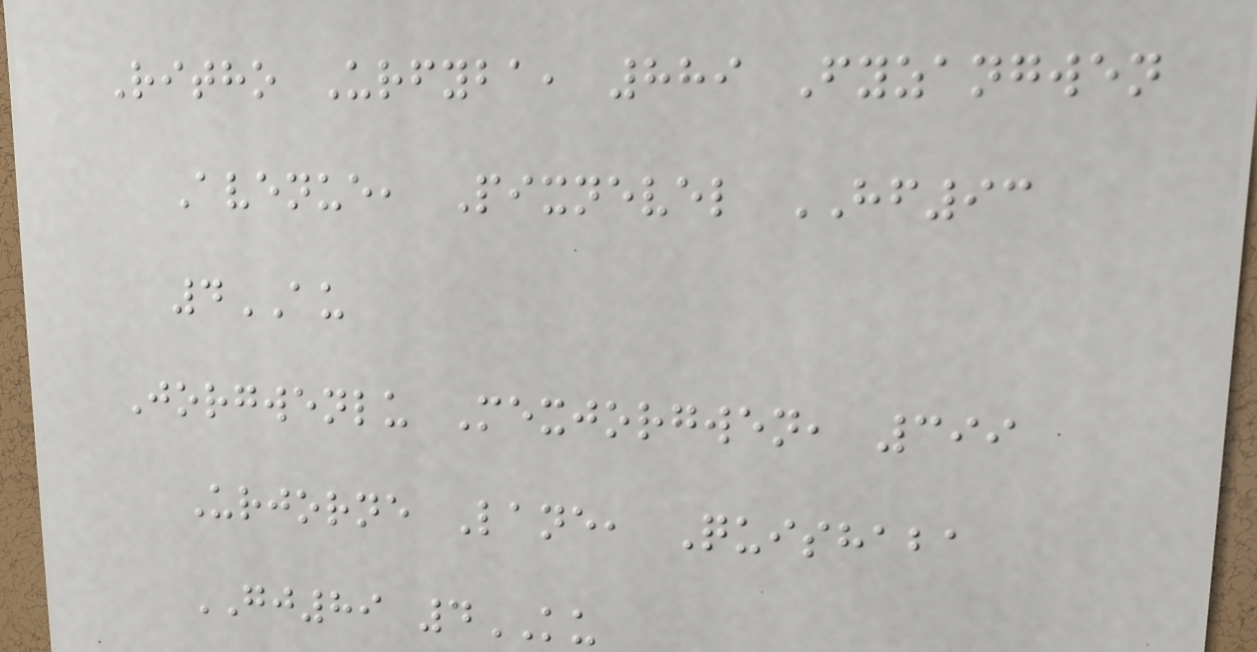Ritho Urfyba, 889 Fyzangwen
Avenue, Pixnevel HF93
4AU
Jorgwenlu Mexjorgwen, 399
Urjorne Lane, Quishaba
GJ89 4KU
